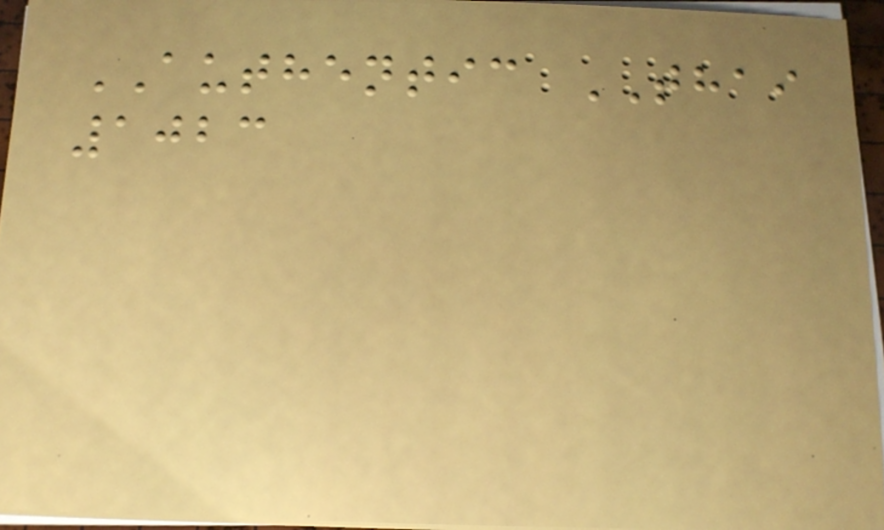AUTHENTIC THAI
1023
